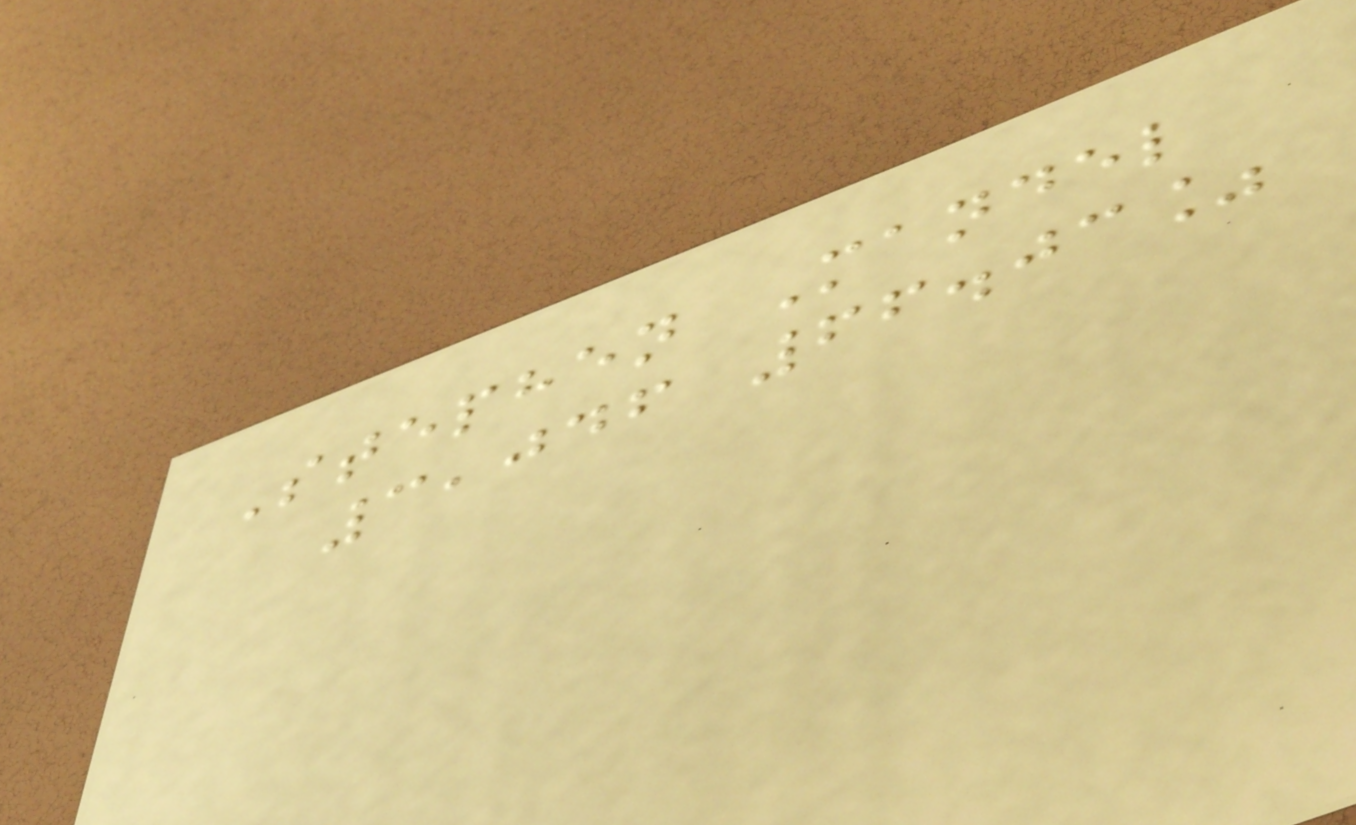Stephen Mandel
3,046 66.03%
